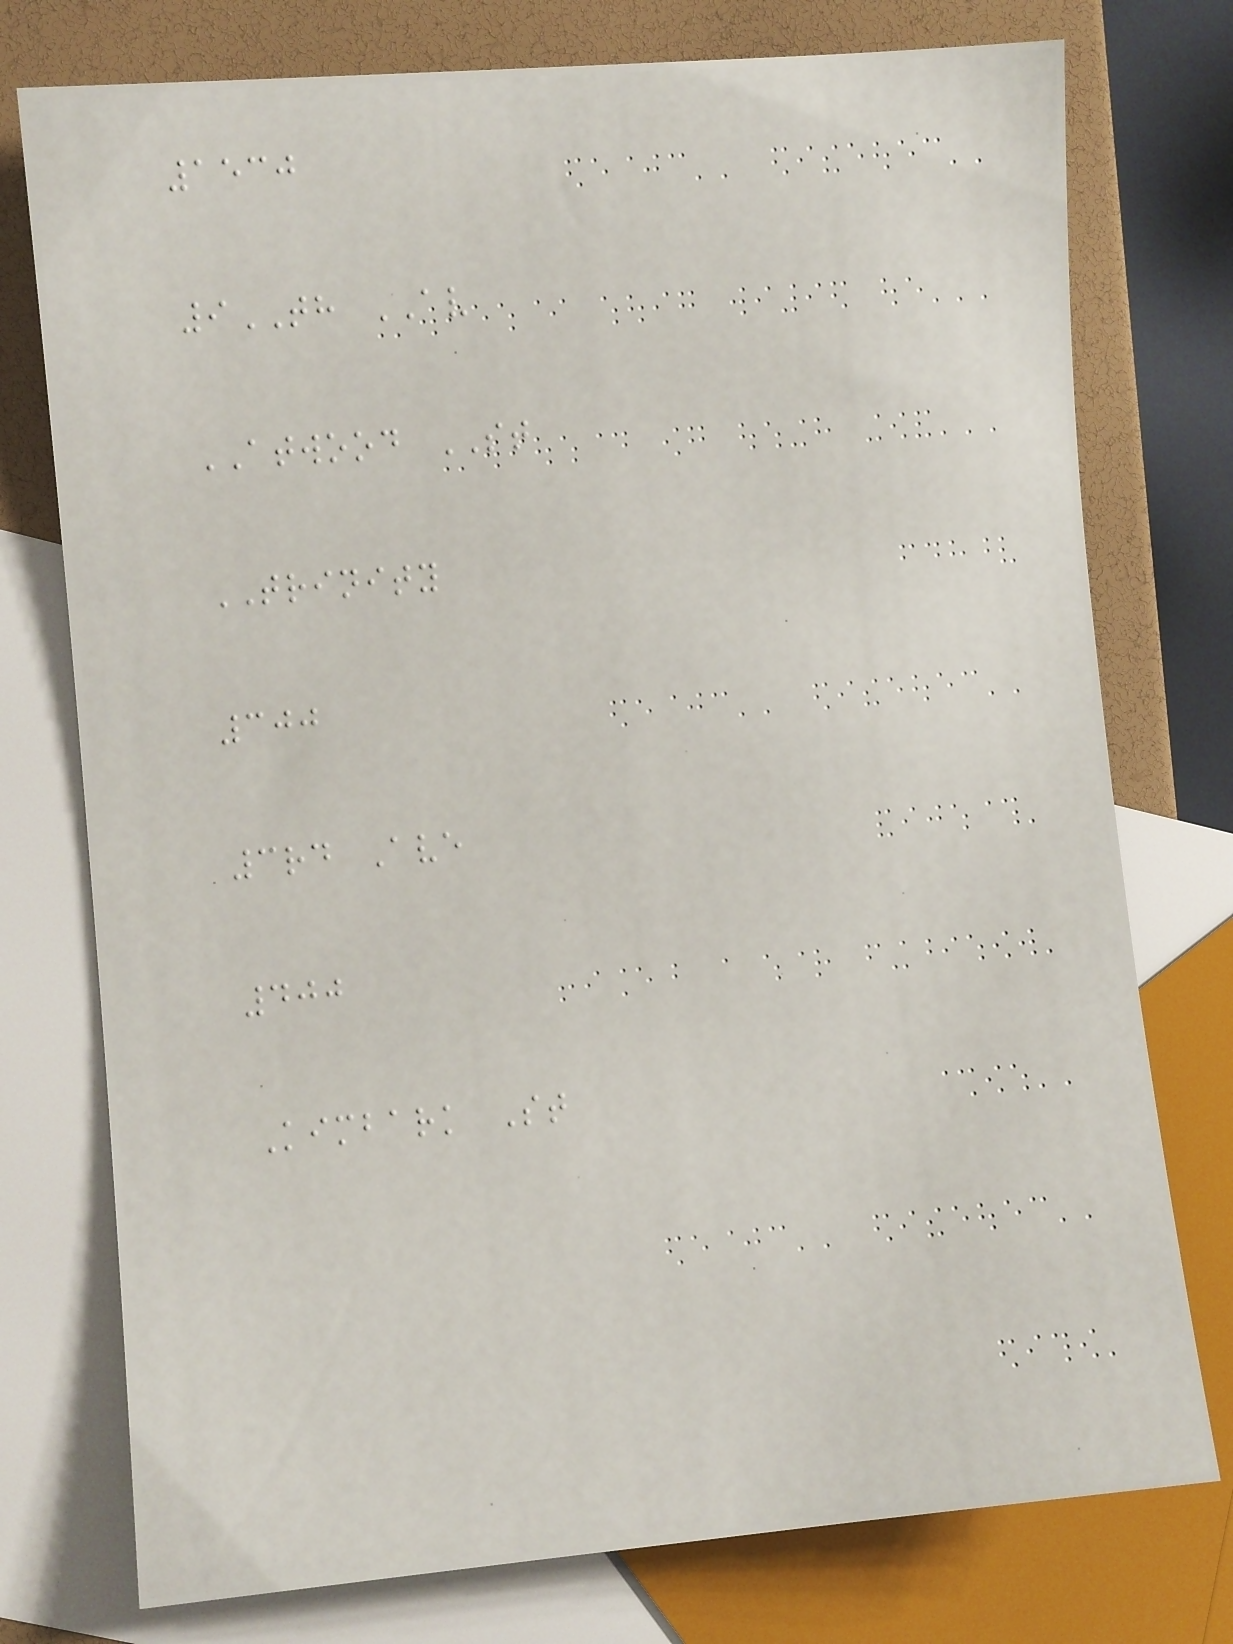1530
9TH AV
ATWOOD ST
TRINITY
300
3rd Ave
400
Kimbark St
